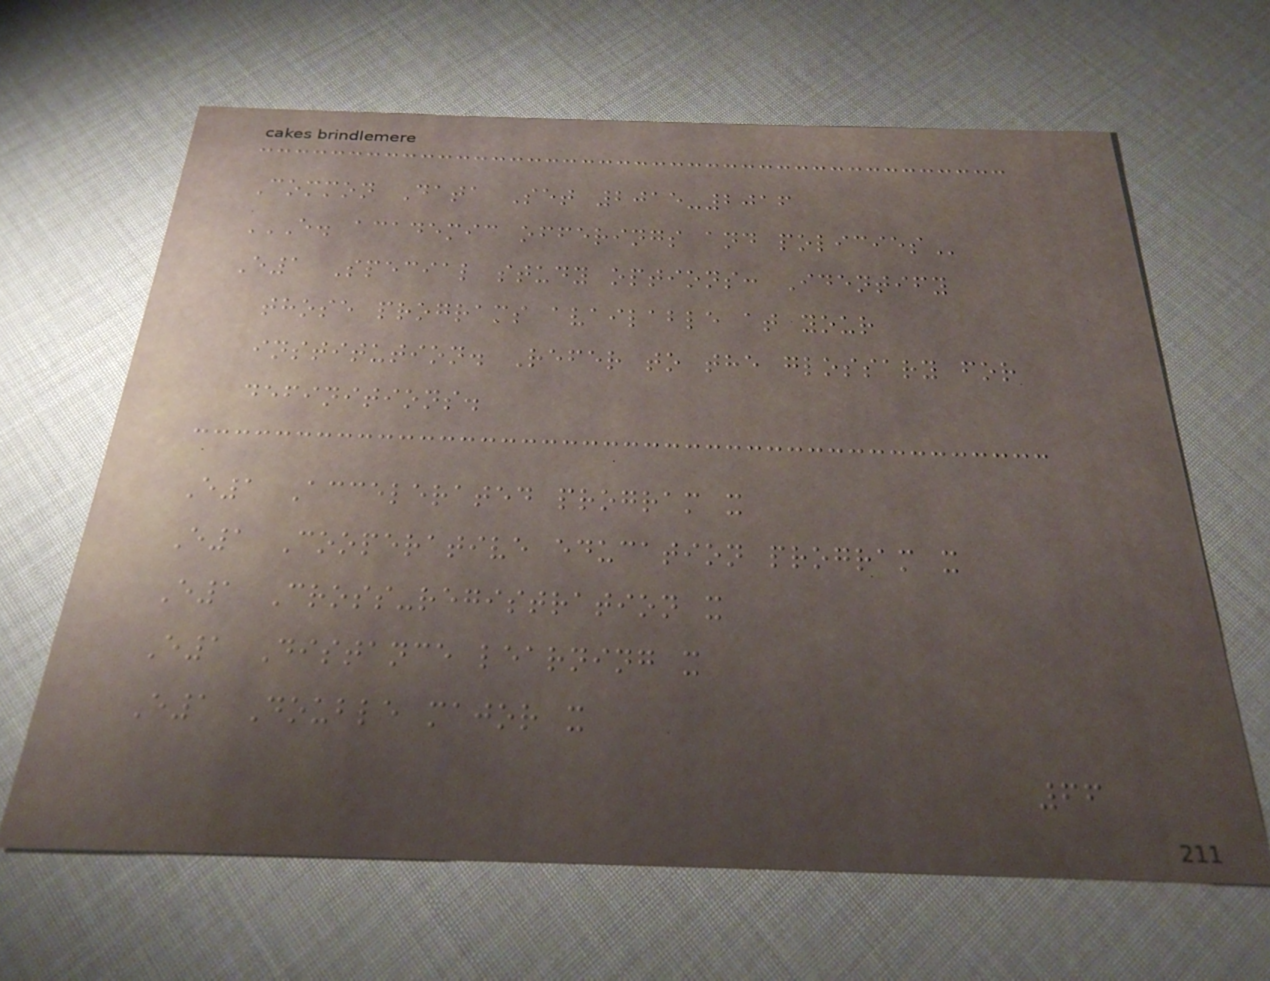Common Data Set 2015-2016
E. ACADEMIC OFFERINGS AND POLICIES
E1 Special study options: Identify
those programs available at your
institution. Refer to the glossary for
definitions.
E1 Accelerated program x
E1 Cooperative education program x
E1 Cross-registration x
E1 Distance learning x
E1 Double major x
66
